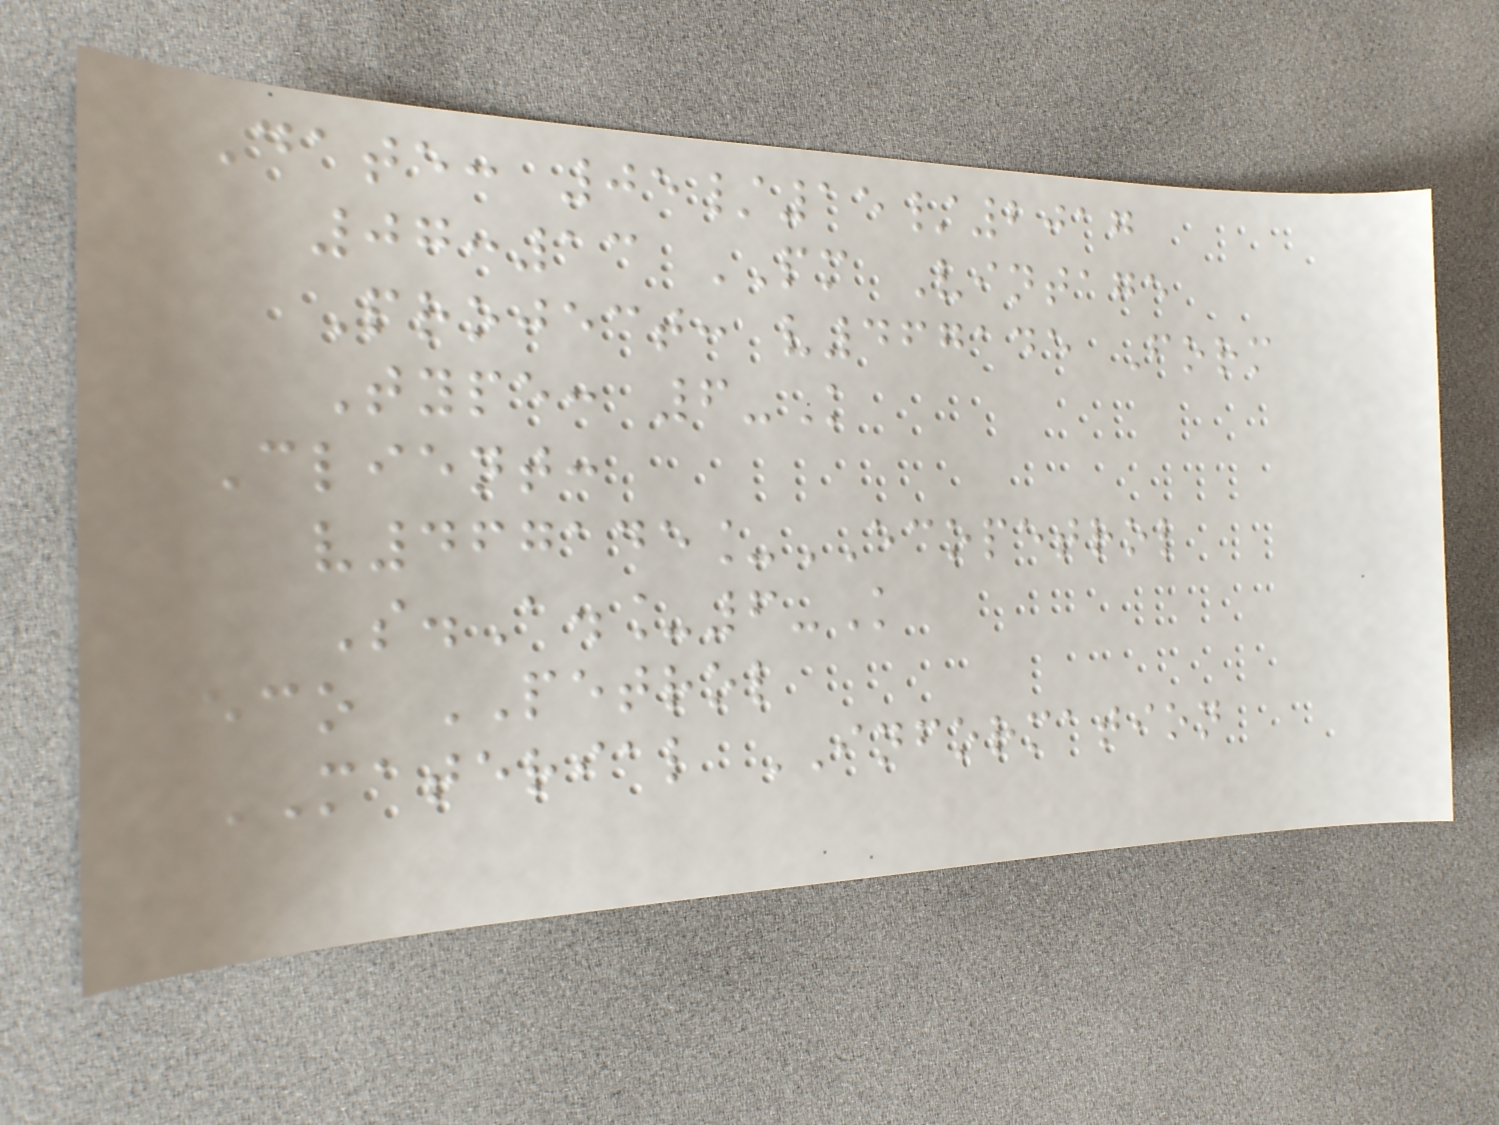Date: 05/15/2017
07:13 PM Vintage
Project: v467145 Form
Type: 6-K
Client:
v467145_ECOPETROL
S.A._6-K
eco PETROL
MATERIAL INFORMATION
